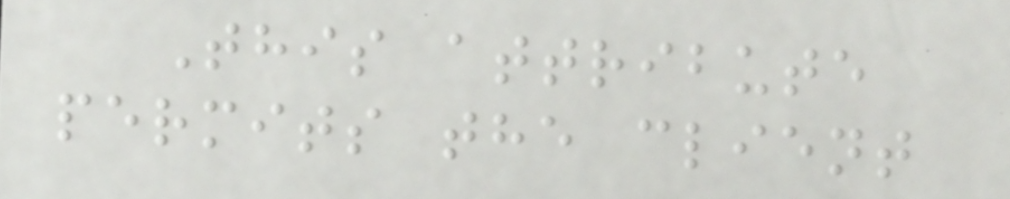This attribute
permits the client
